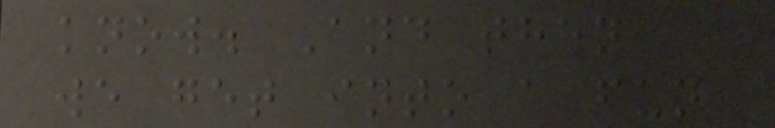know. And then
we get into a fun
